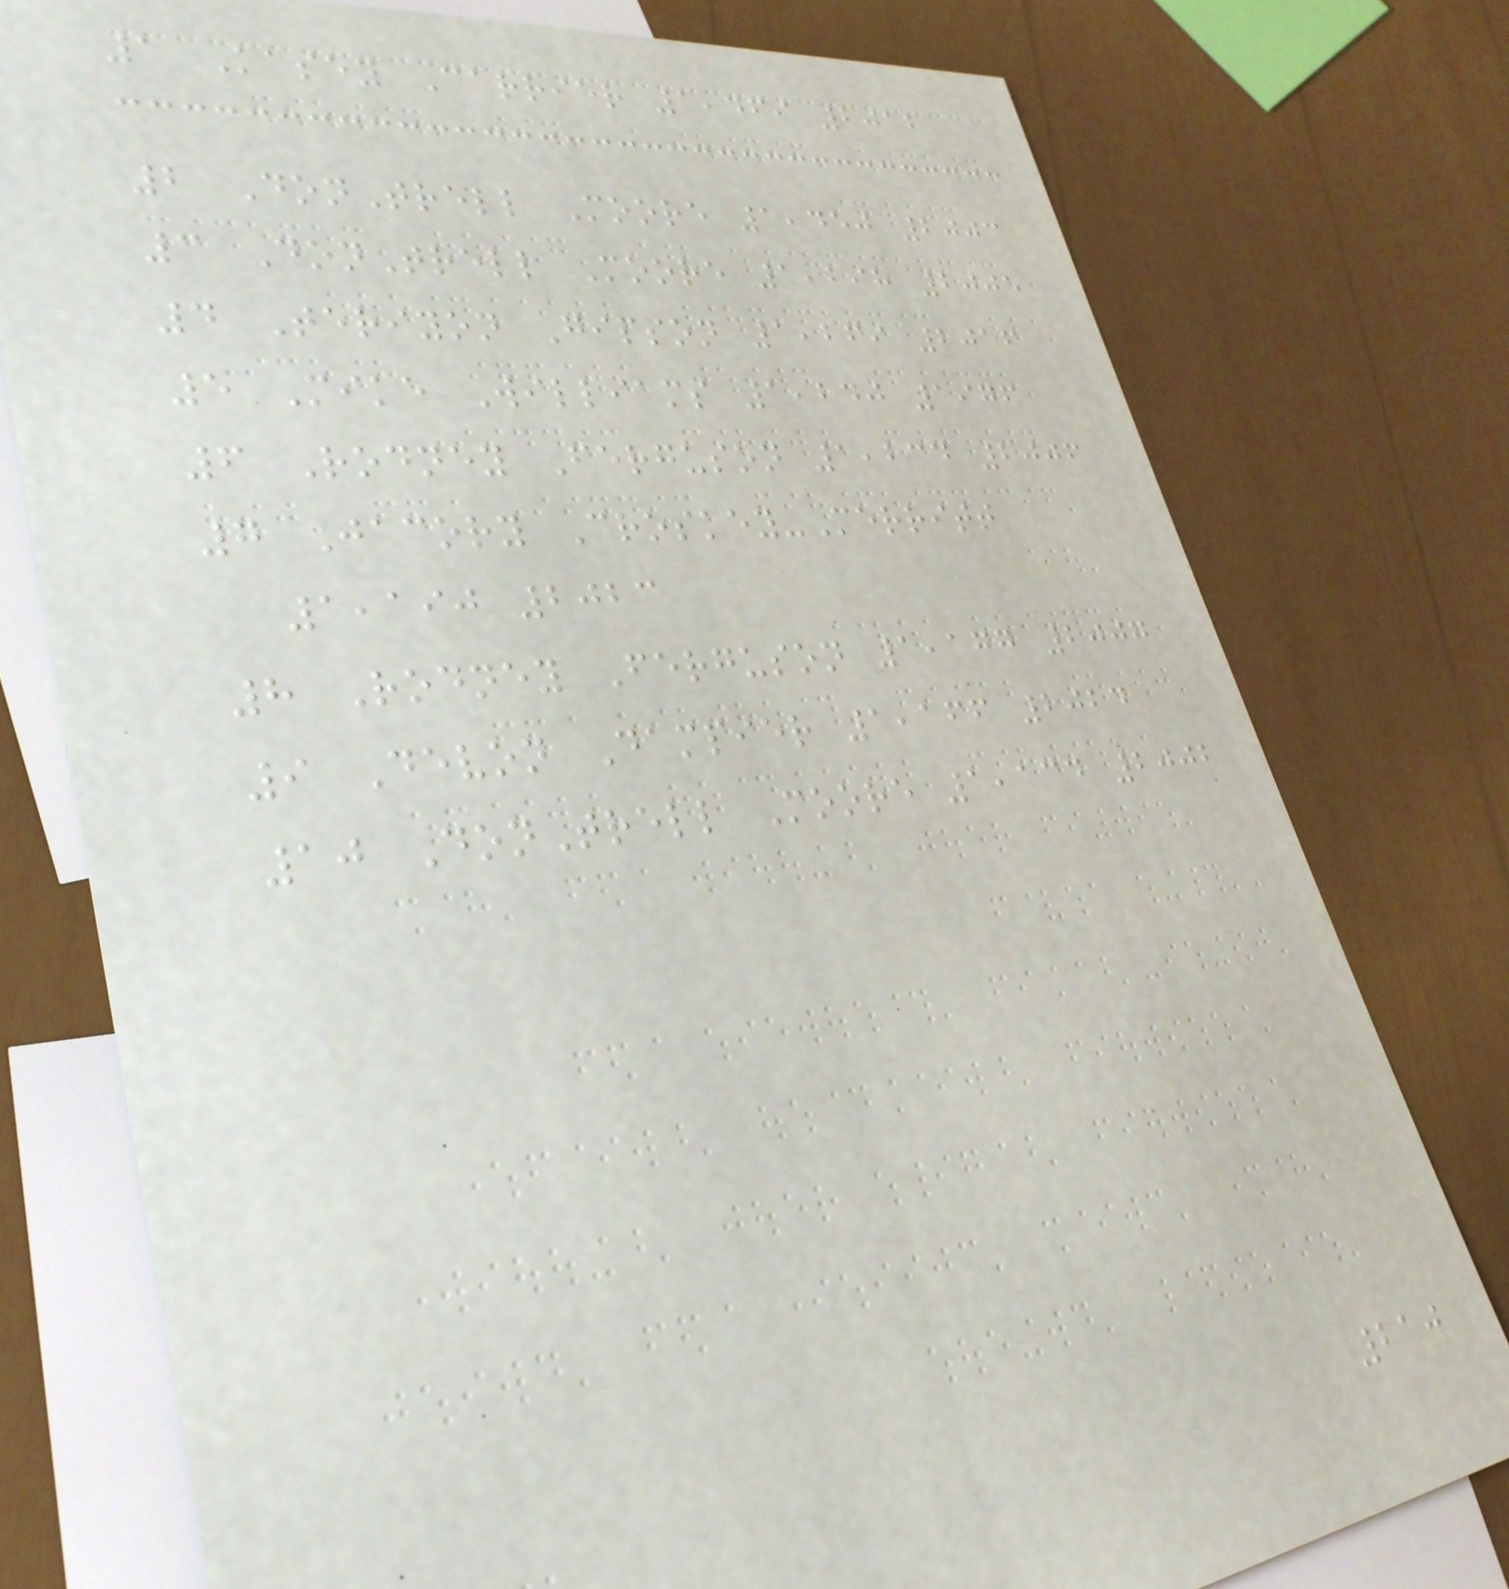1 Kasey Carrier 1,469 2012
2 DonTrell Moore 1,450 2003
3 DonTrell Moore 1,298 2005
4 Teriyon Gipson 1,269 2016
5 Mike Williams 1,240 1976
6 Rodney Ferguson 1,234 2006
7 Jacory Croskey-Merritt
1,190 2023
8 Rodney Ferguson 1,177 2007
9 Devon Dampier 1,166 2024
10 DonTrell Moore 1,134 2002
210
